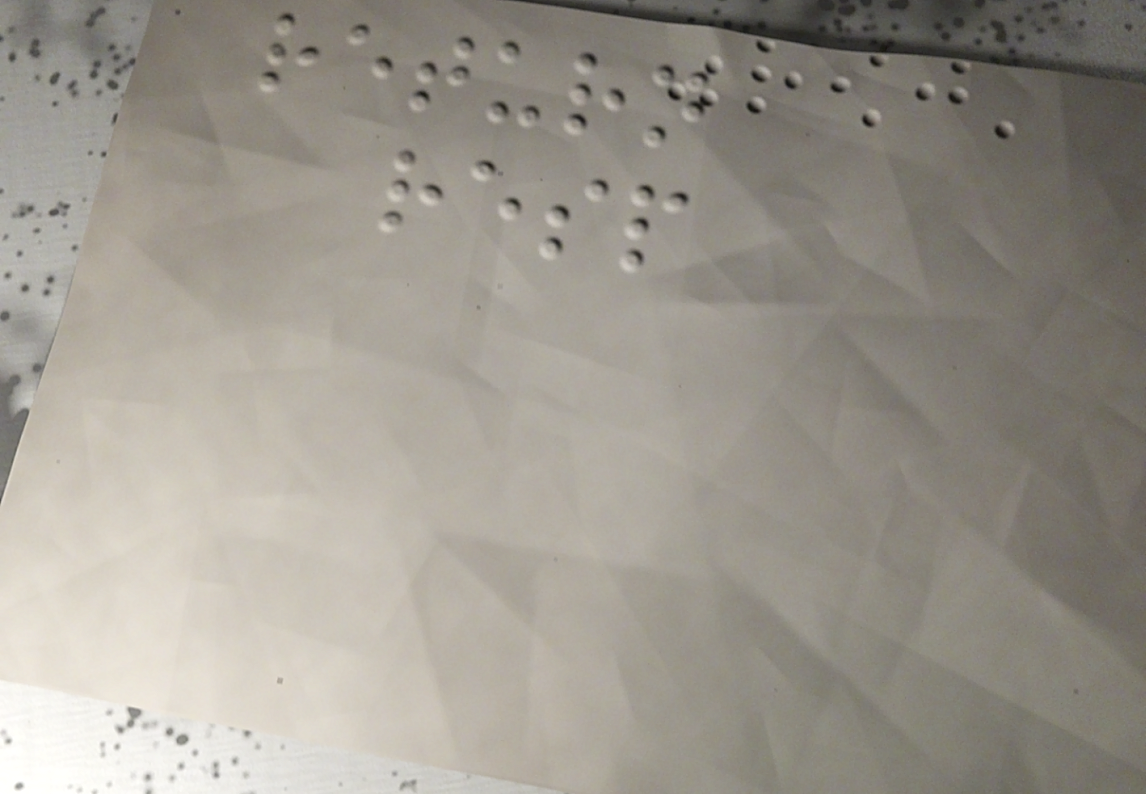return
resp
